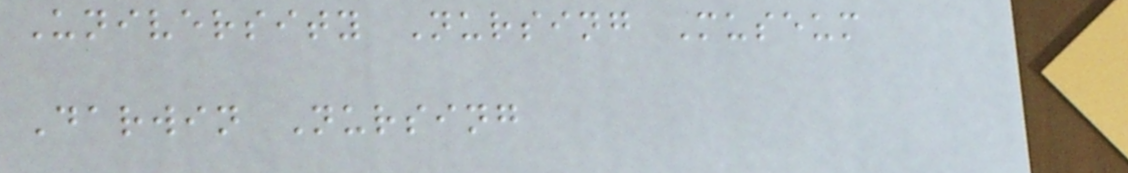University Nursing Museum
Darwin Nursing
